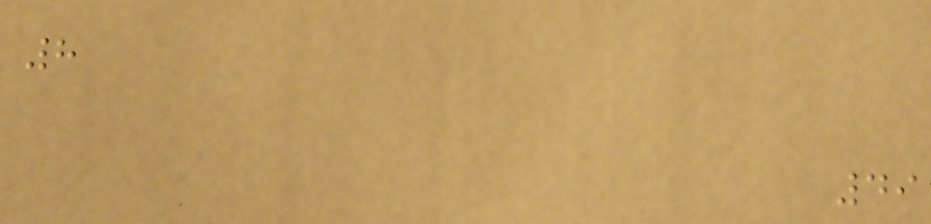8
49
